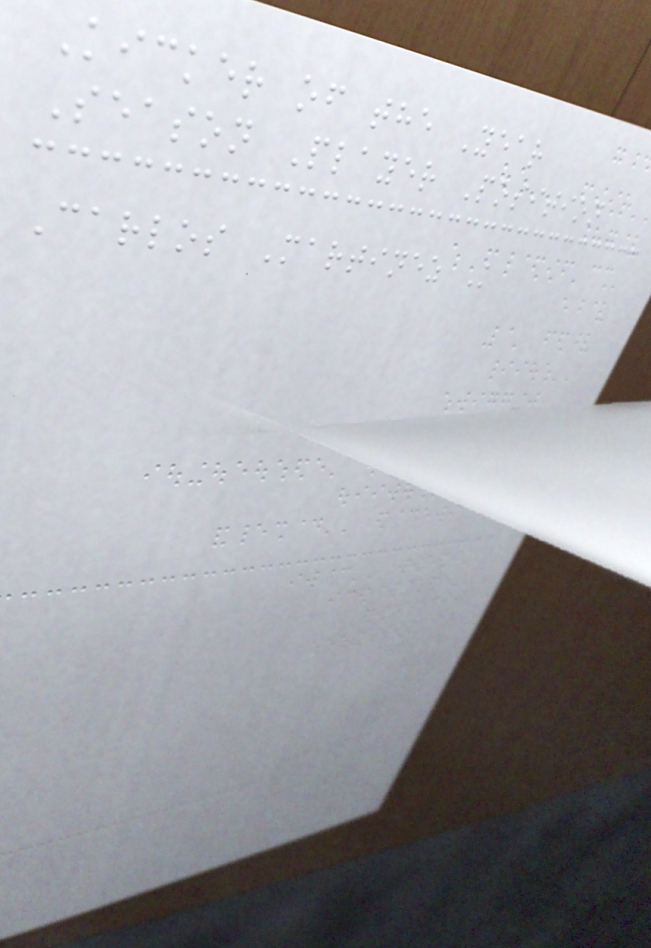Kicker of the Year
Season Player Position
Carlos Martinez K
